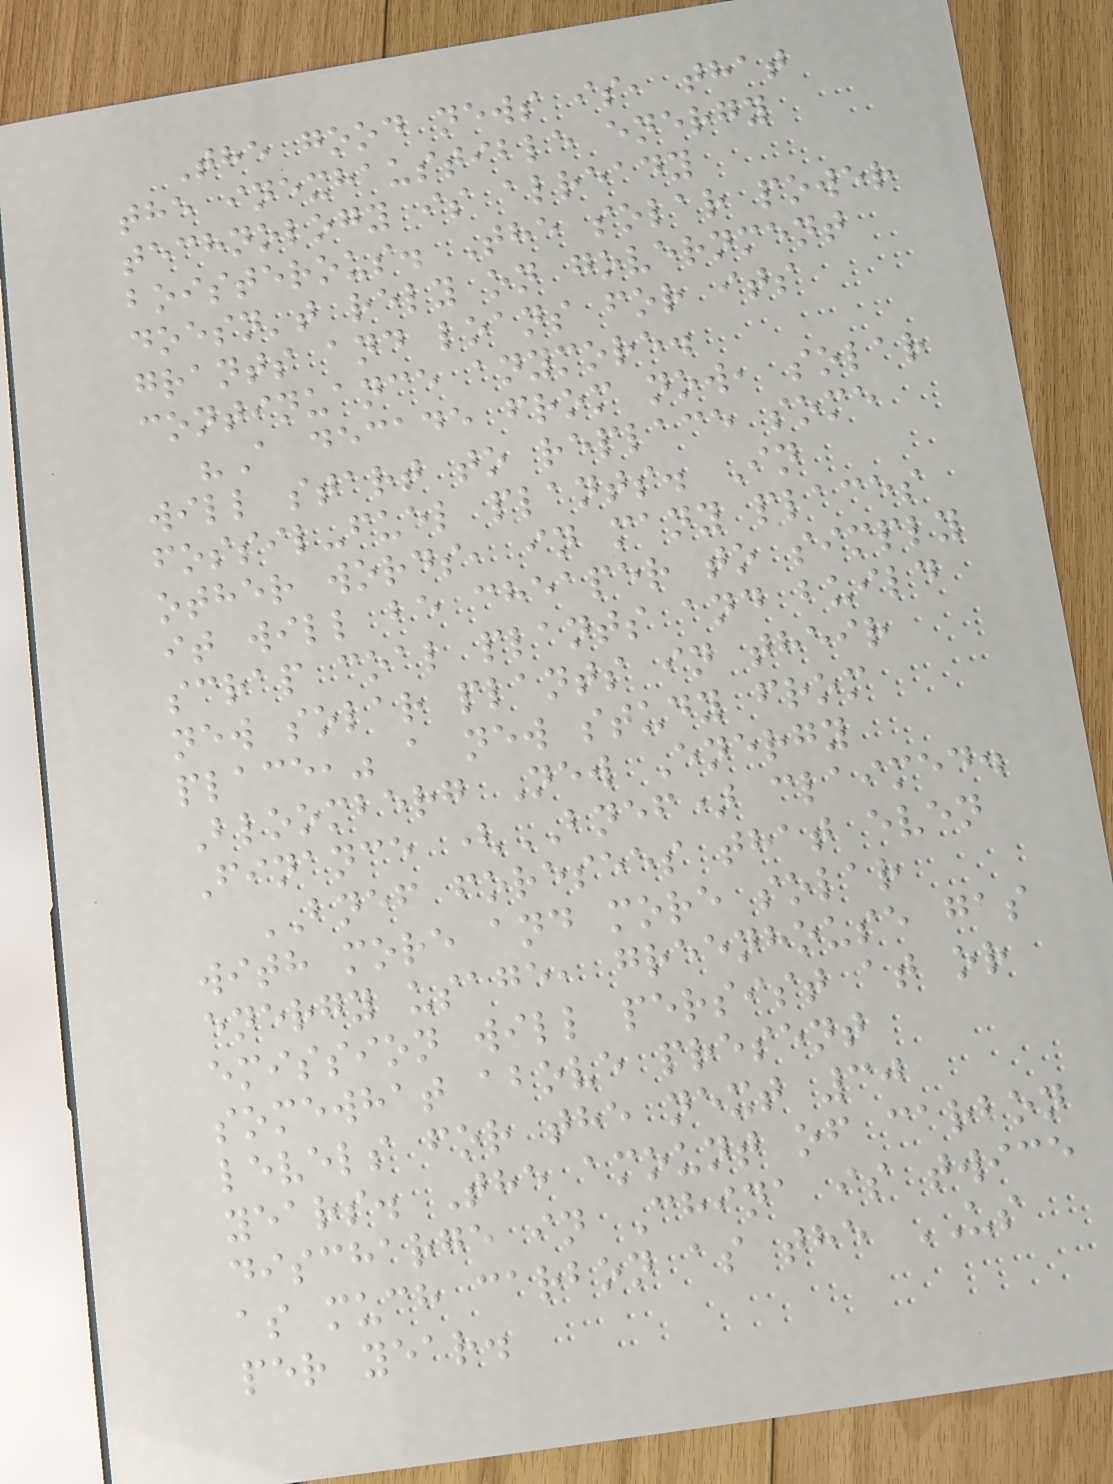The good news is, that
the inexhaustible energy
technology is already
boisterous. The solar power
doesn't rely on government
grants and loans for its
continuance anymore.
"A decade from now, solar
will start to replace some
fossil-fuel plants. In
other words, in many places
it will be cheaper to simply
scrap coal plants and build
new solar plants in their
place," a new study from
Bloomberg New Energy
Finance (BNEF) claimed.
BNEF foresees that even
with more and more solar
energy usage, greenhouse gas
emission will persist at or
somewhat above present
levels for the next 30
years. The amount of carbon
discharge in China is twice
as much carbon as the US
per year.
